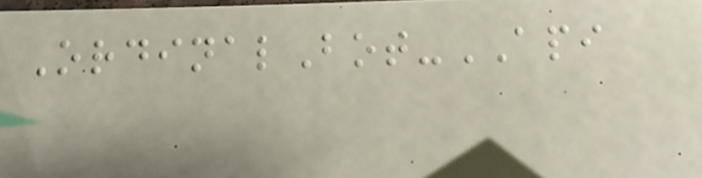OrdinalBot-API
